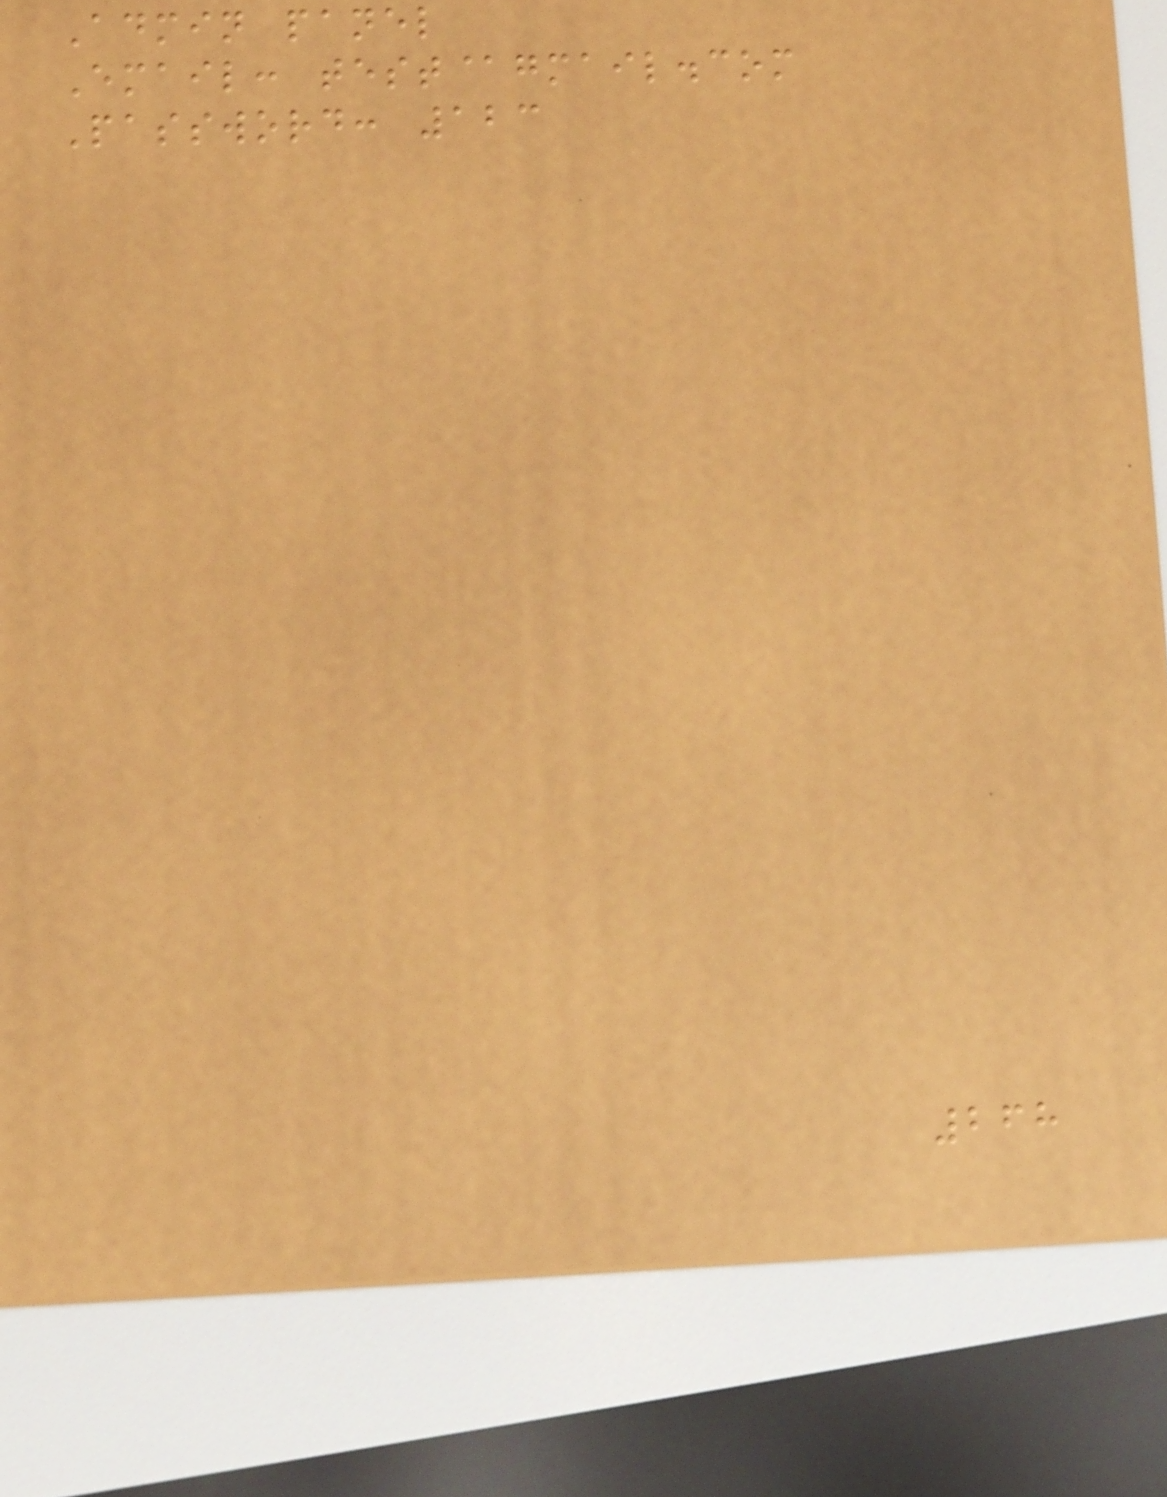Admin panel
Email: test@gmail.com
Password: 123
268
